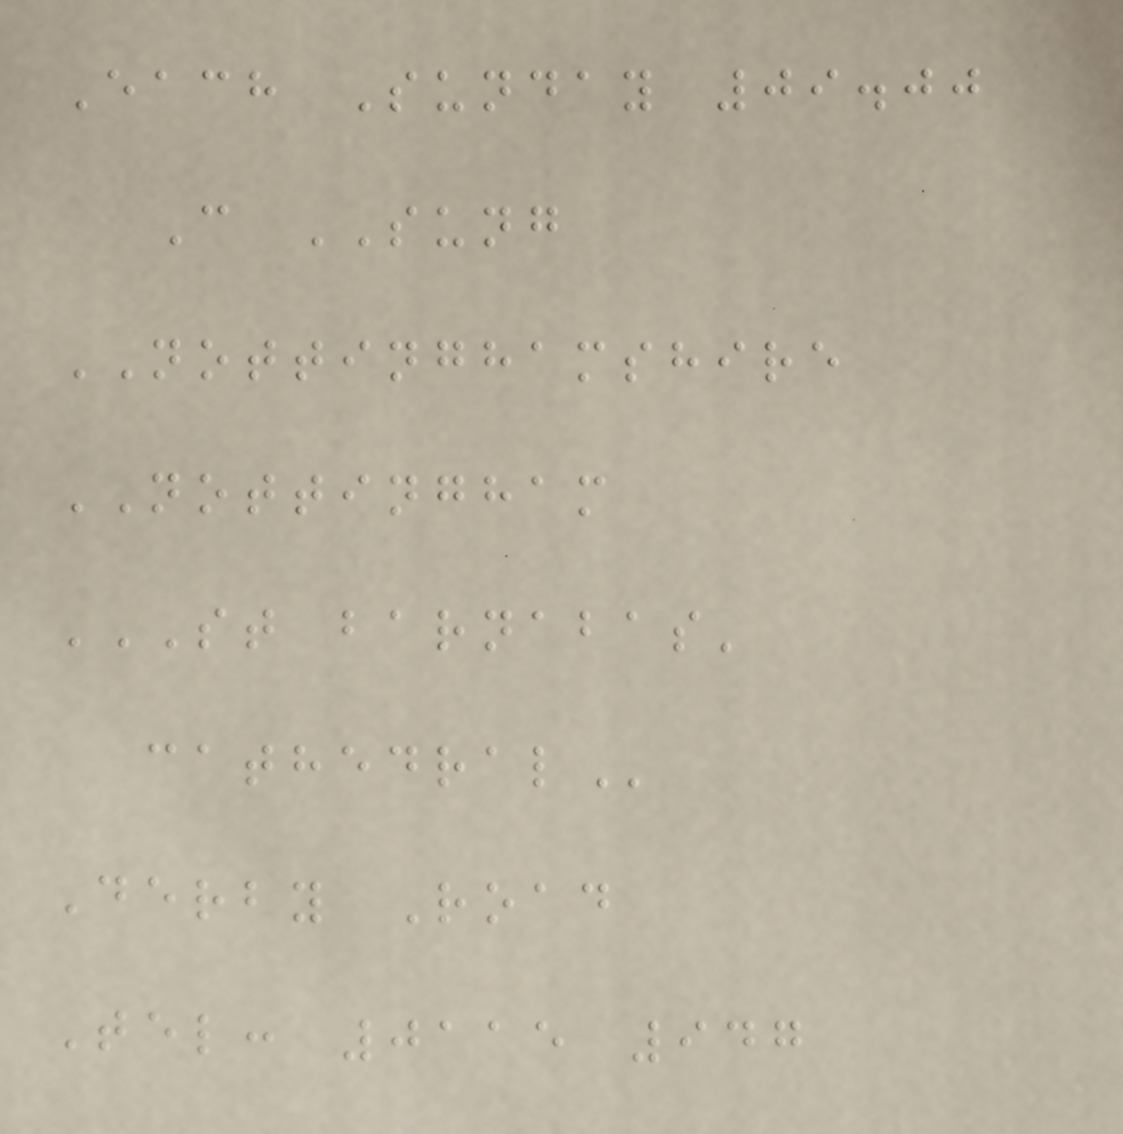Each Sunday 09.00
C SUNG
NOTTINGHAMSHIRE
NOTTINGHAM
ST BARNABAS'
CATHEDRAL
Derby Road
Tel: 0115 947
